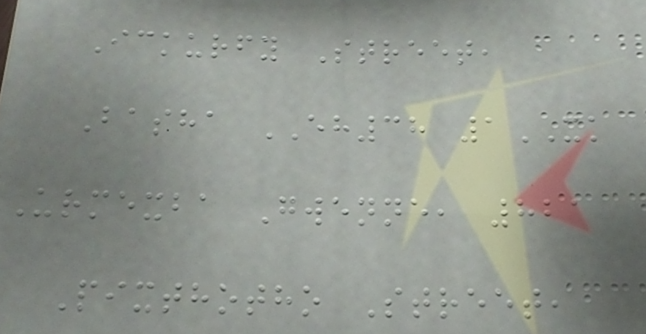Ickurfy Street,
Basha EH38 1XK
Urmexba Gwenne, 821
Pixthotho Street,
